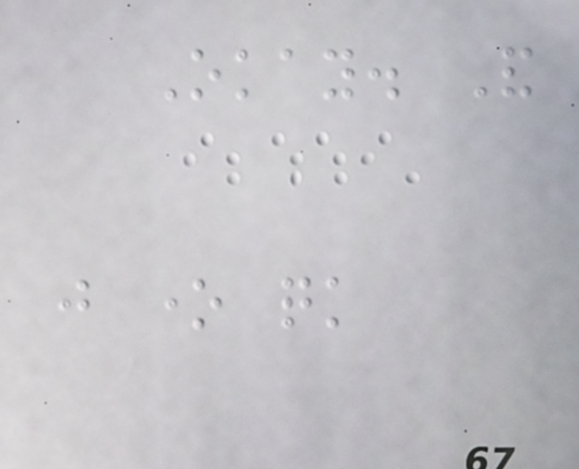Okay. And
just one quick
